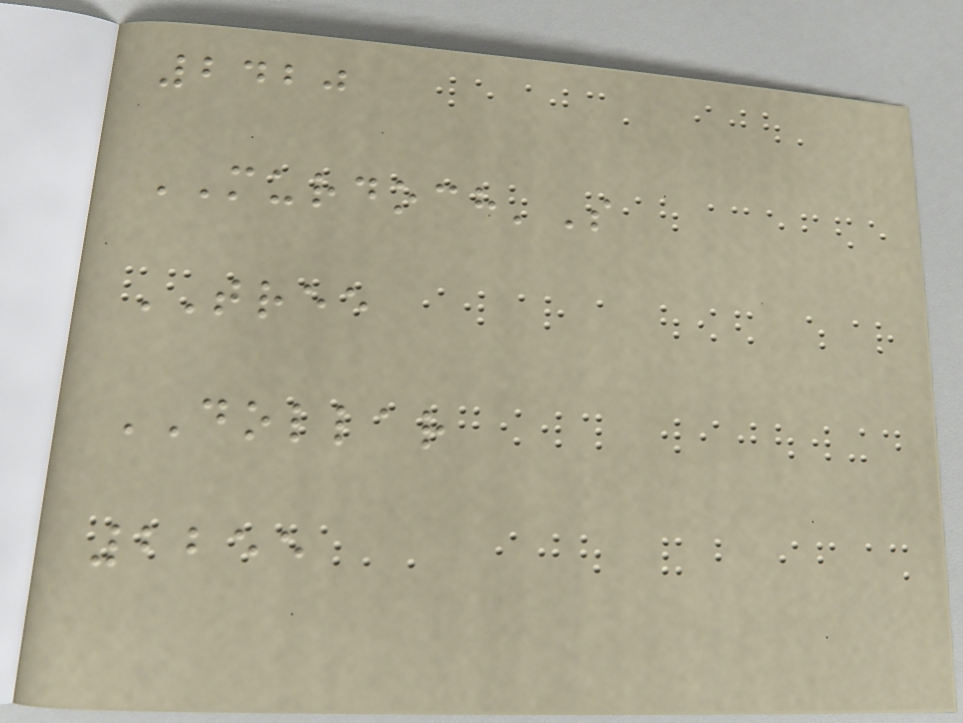2420
MURDOCH'S
TREE
DOLLAR
2255
